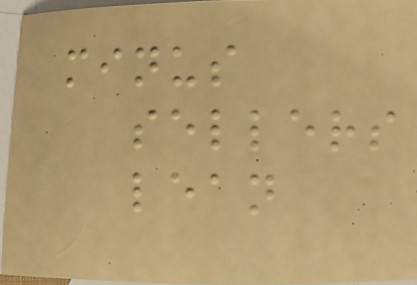minus
sellers
lean
